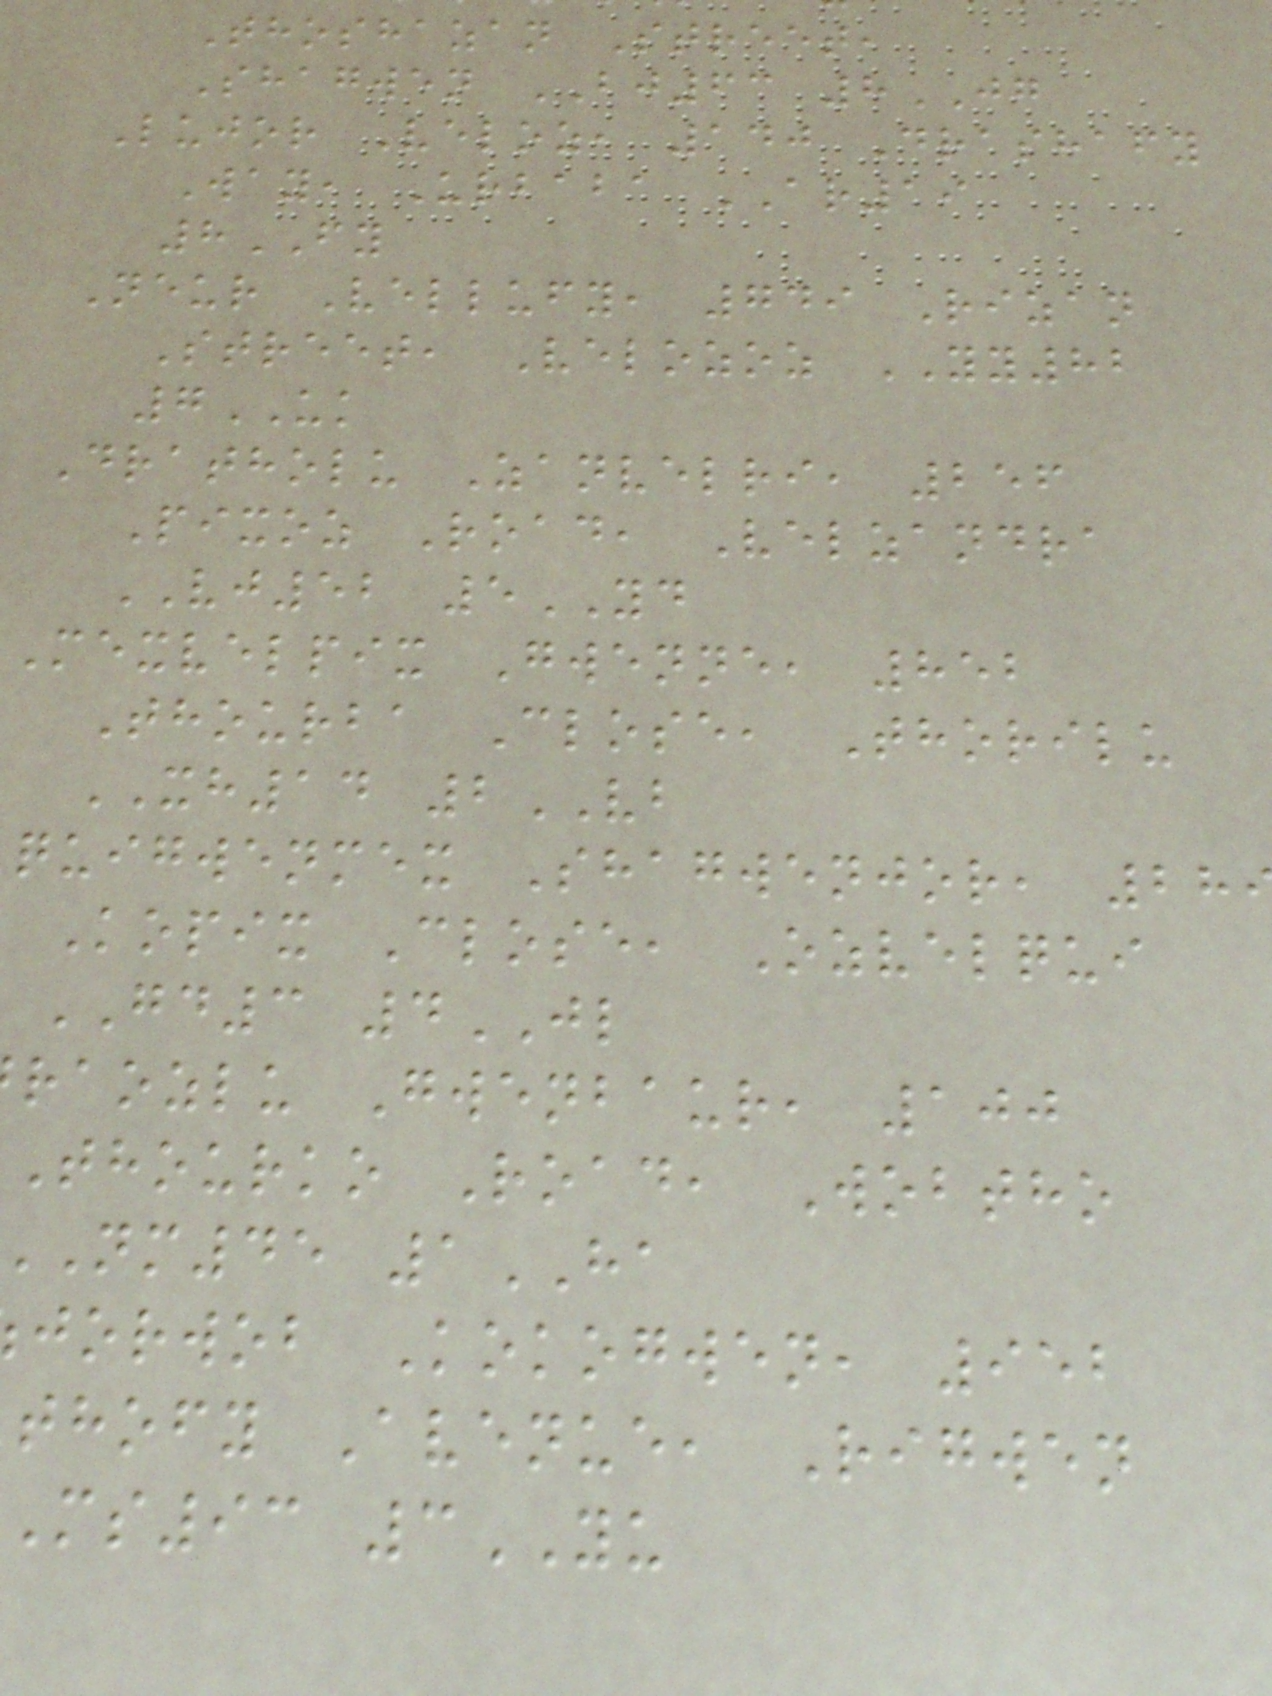Thoshazan Street,
Shagwen BJ63 8JG
Lujor Veloz, 140 Drashafy
Way, Urbaba AR19
8FY
Neur Vellufy, 749 Rizan
Street, Velozoz YY82
7UK
Dratholu Zanvelri, 256
Pixoz Road, Velzandra
VJ52 5YD
Mexvelpix Gwenne, 852
Thourba Close, Thorilu
XH14 2VB
quigwenmex Shagwenjor, 28
Kopix Close, Ozvelqui
GD3 4JL
raozlu Gwenbaur, 100
Thourko Road, Wobtho
nm45 1HA
jorwob Kokogwen, 952
thofy Avenue, Rigwen
ms93 3YU
